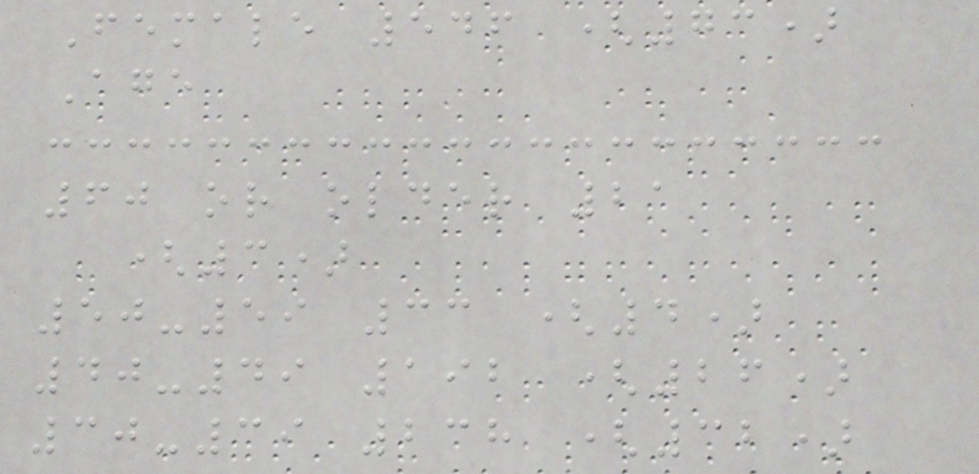Female 546 (73)
Age
60 or older 21
(3)
50-59 33 (4)
40-49 192 (26)
30-39 238 (32)
